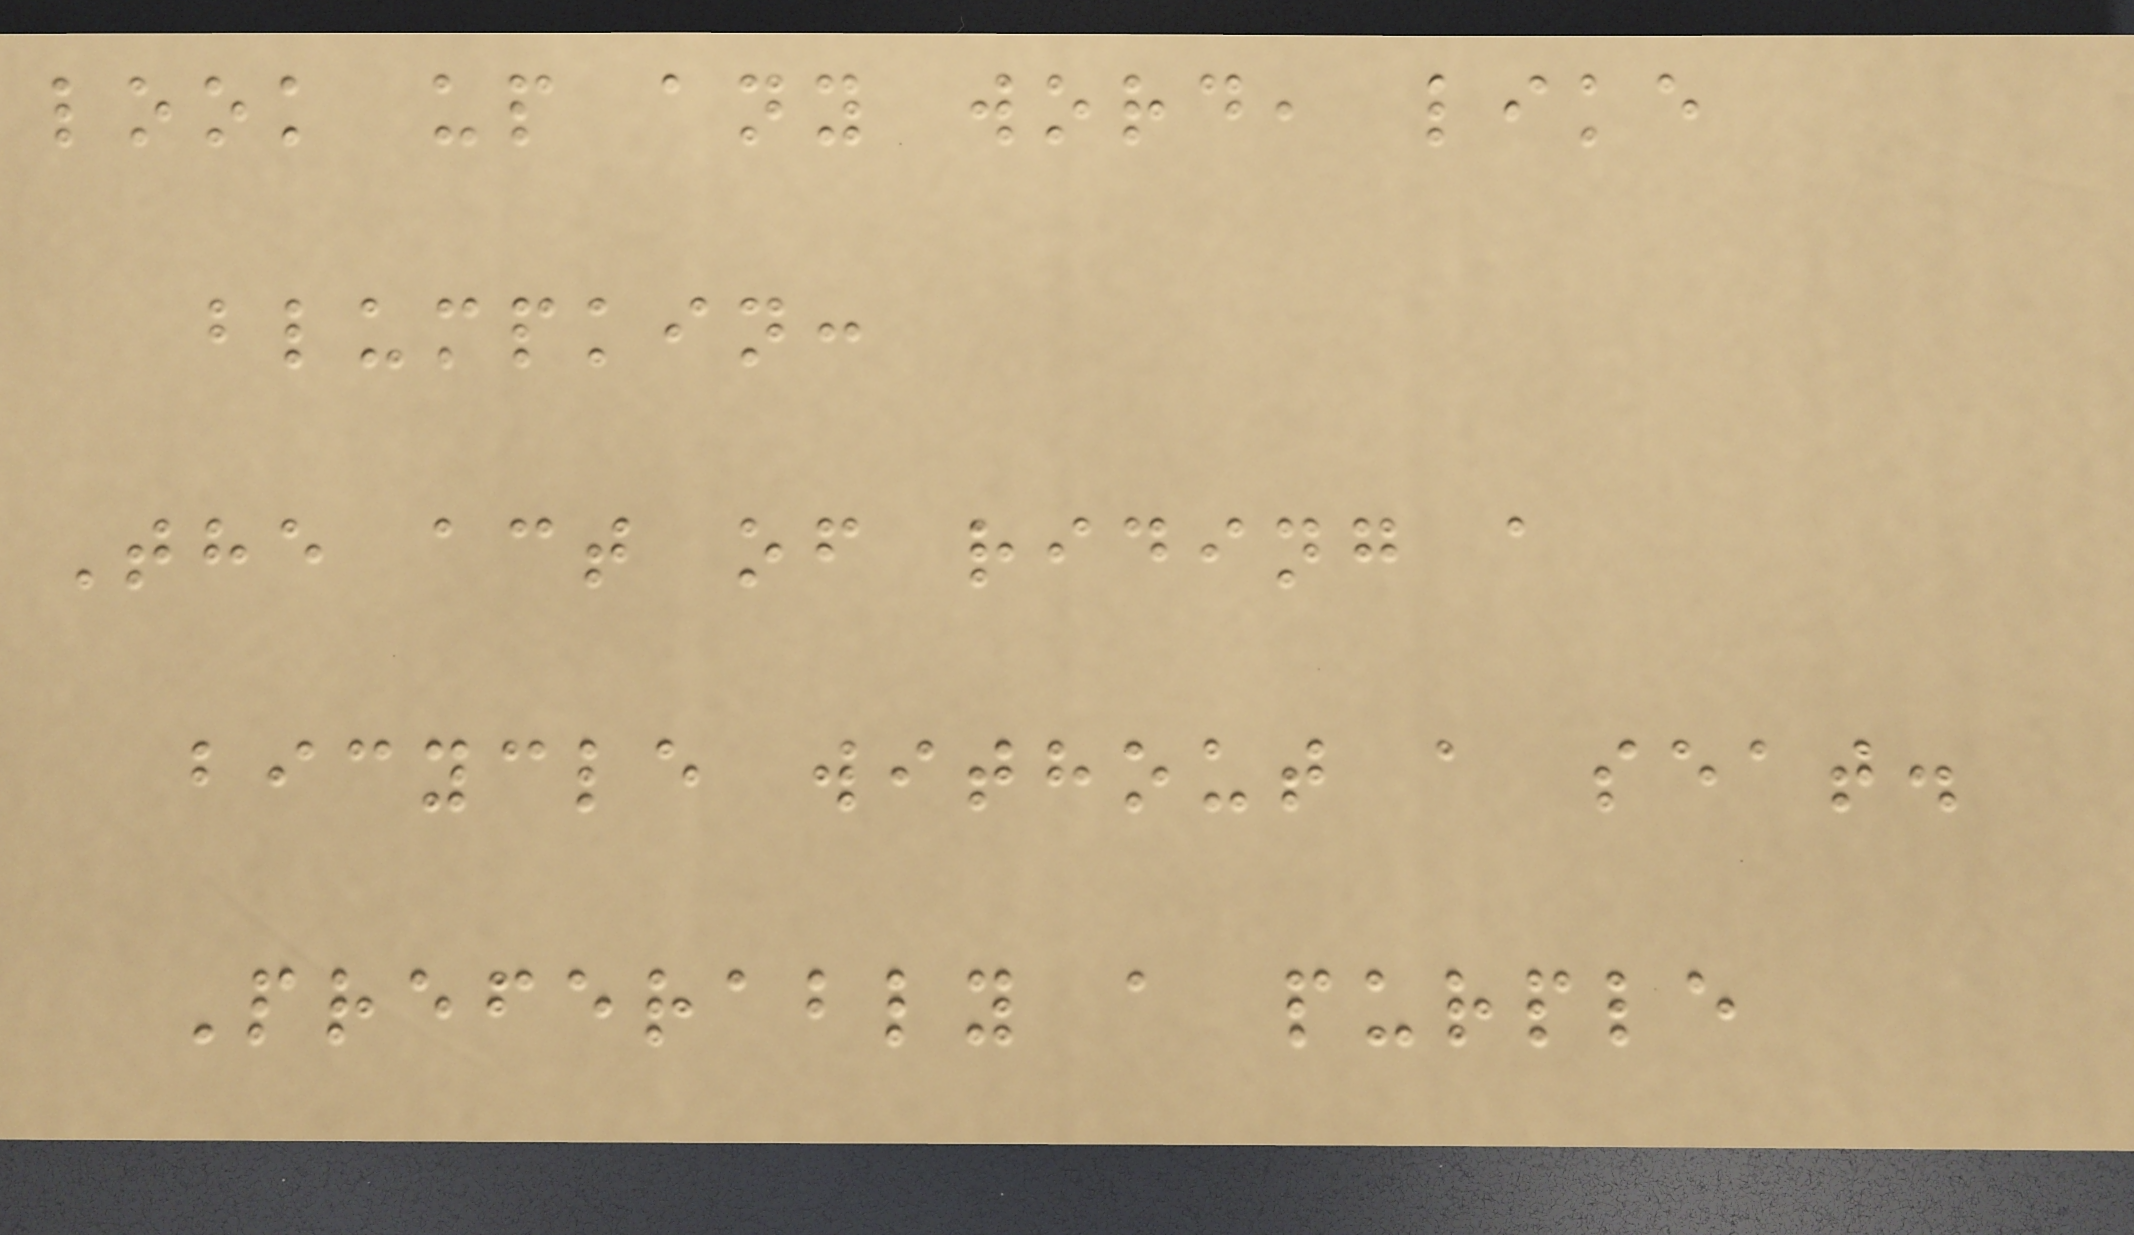look up any word, like
blumpkin:
The act of riding a
bicycle without a seat.
Preferably a purple
